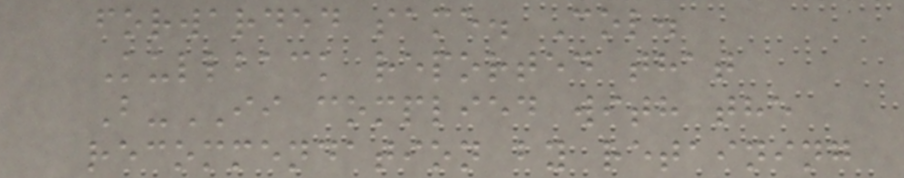forwarded same. Col.
Kullback reported that
B-II complied with the
recommendation by retaining
